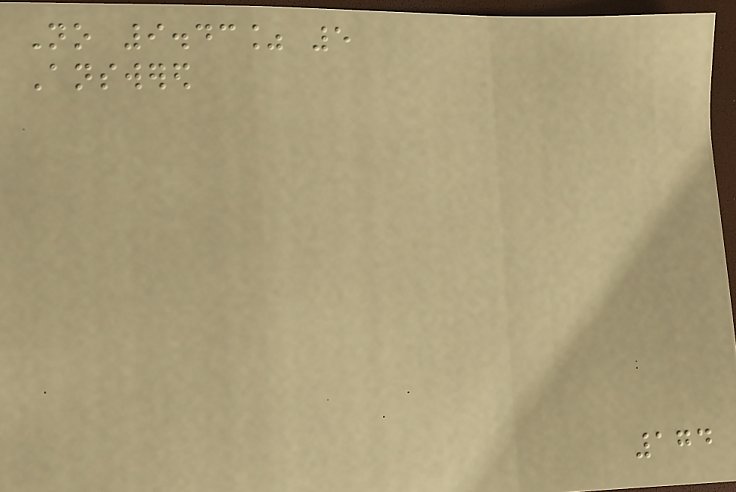No 9.43% 5
Answered
174
